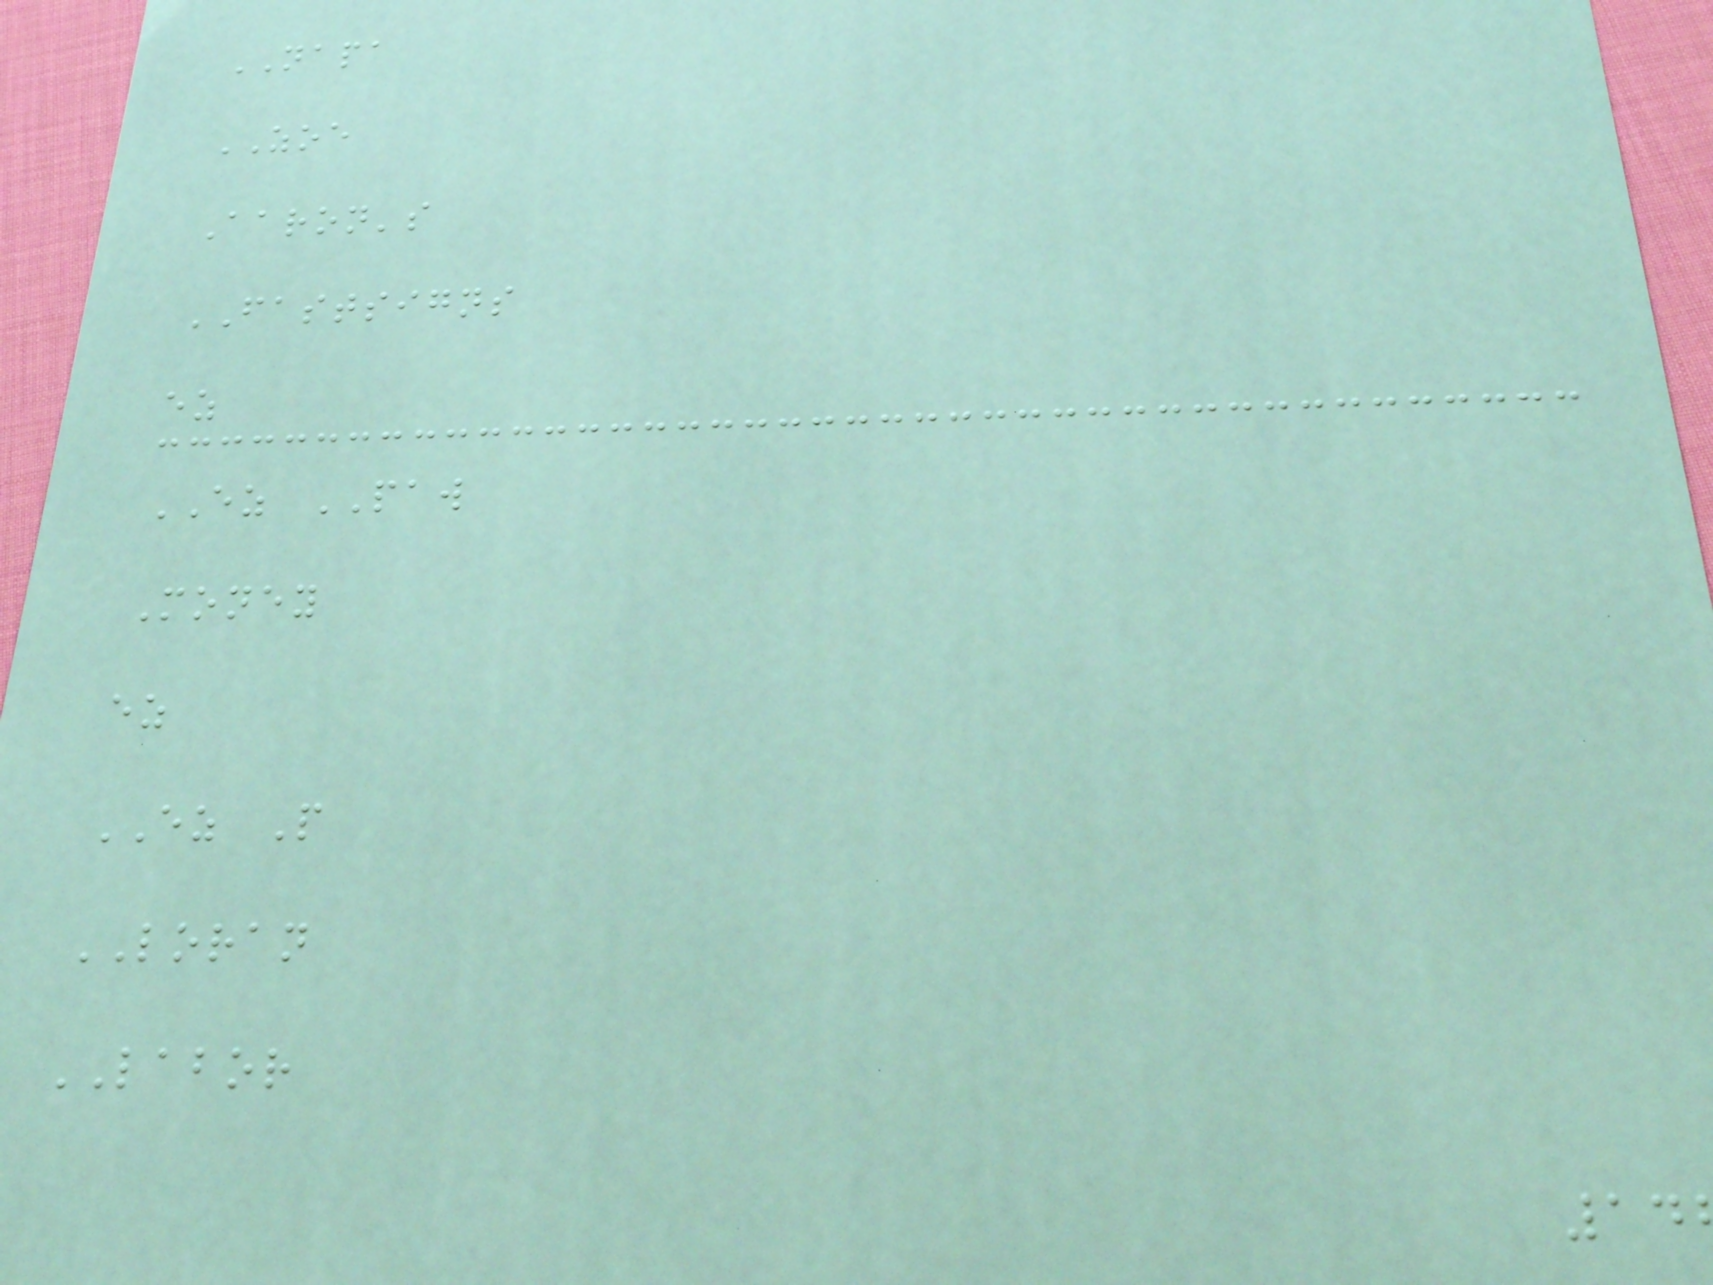NAPA
ZOE
Aaron's
FASTSIGNS
ez
EZ PAW
Money
ez
EZ P
LORAN
LABOR
